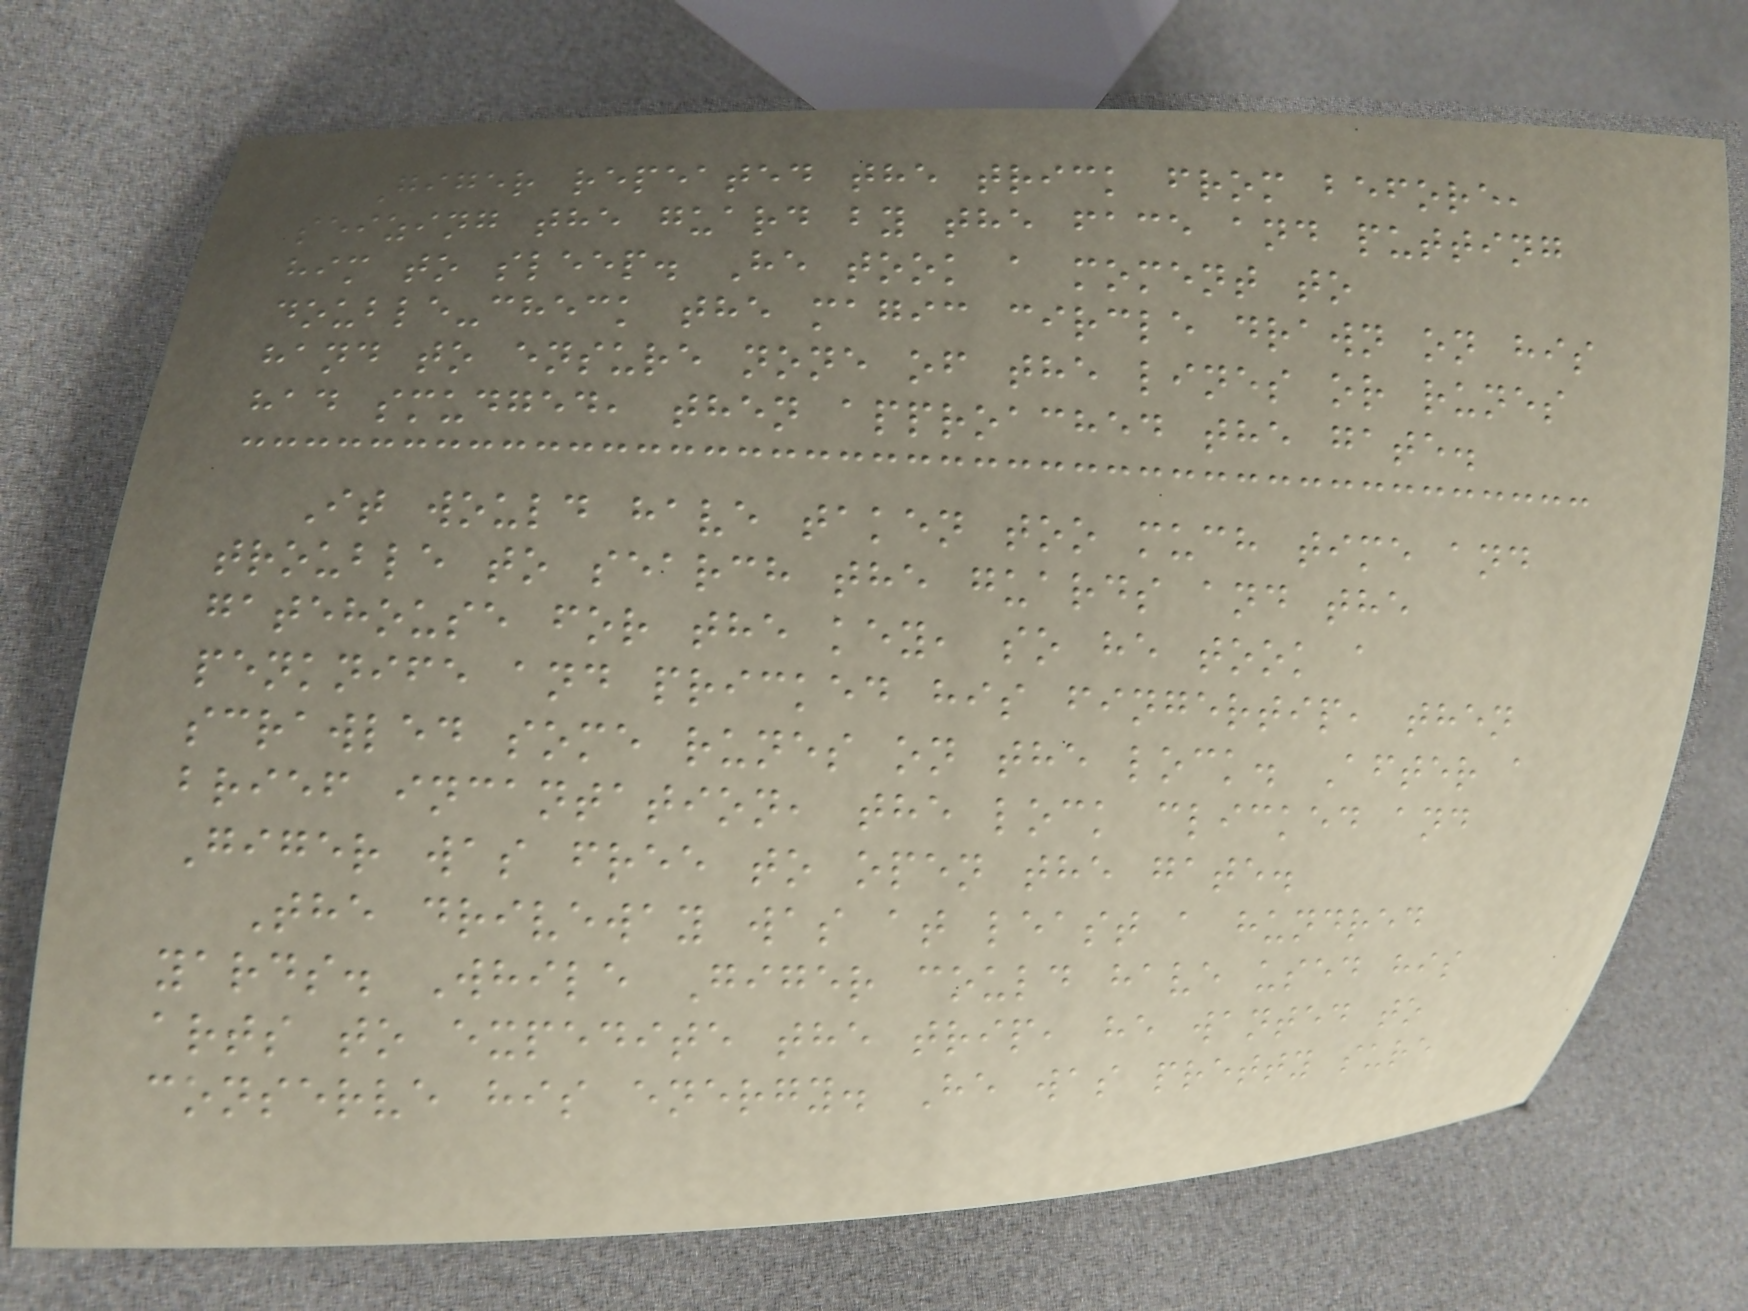Giger repeated the trick from before,
seizing the guard by the face and putting
him to sleep. He took a moment to
double-check the magic circle drawn on his
hand to ensure none of the lines or runes
had smudged, then approached the gate.
It would have taken too much time and
trouble to search the guards and the
gatehouse for the key, so he took a
penknife and pricked his fingertip, then
scrawled some runes on the lock. After a
brief incantation, the lock clicked and
Giger was free to open the gate.
The driveway was at least a hundred
yards. While Giger could have used his
arts to expedite the trip, he wanted to
conserve his energy. He was pretty sure
